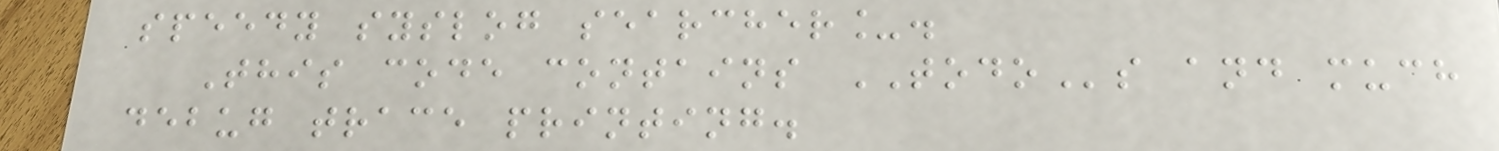speedy syslog searcher_.
This code contains TODOs and much
debug trace printing.
